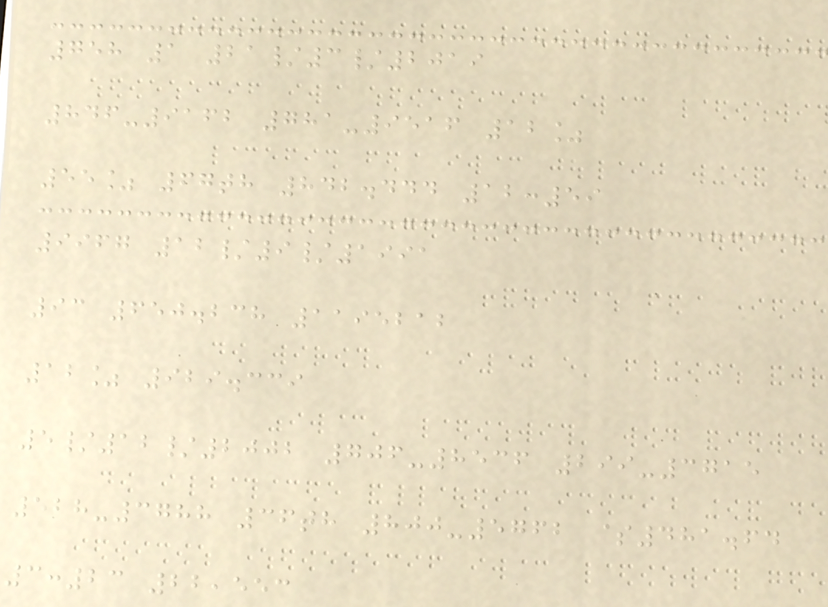758 1 21/3/2019
846-9162 781-9516 12%
55% 67th 842.444 12:59
9967 12/9/1991
93 650.238 1195212
12% 929.339
5/12/2002 706-8536 299-3715
528-3788 36th 800-5762 $481.64
3:23 22,553
